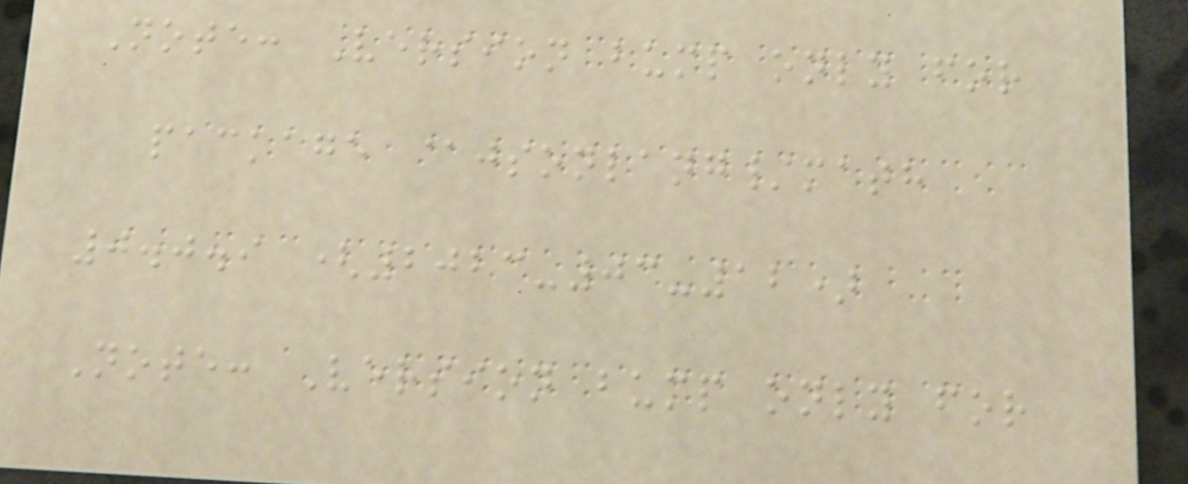Note: Version bump only for
package @jsonlang/math
0.0.9 (2023-03-12)
Note: Version bump only for
